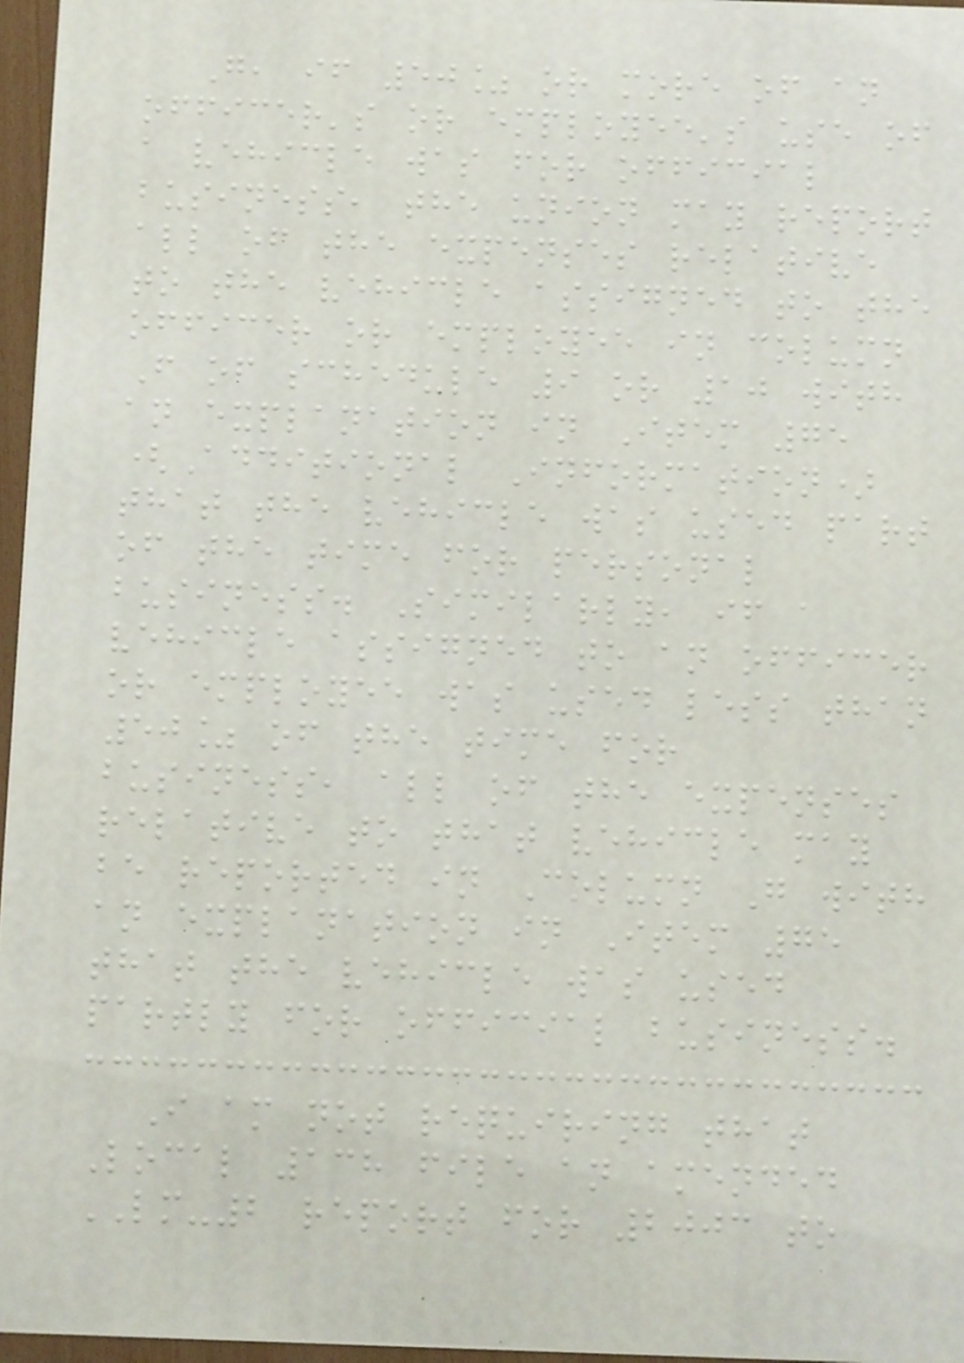G, if 50% or more of an
officer's or employee's use of
a vehicle was for official
business, the union may report
all of the expenses relative
to the vehicle assigned to the
officer or employee in column
F of schedule 9 or 10 with
an explanation in Item 75
(Additional Information)
that the vehicle was used part
of the time for personal
business. Similarly, if a
vehicle assigned to an officer
or employee was used less than
50% of the time for
business, all of the expenses
relative to that vehicle may
be reported in Column G with
an explanation in Item 75
that the vehicle was used
partly for official business.
I am not requiring that
Local 138 file an amended
LM-2 report for 2003 to
